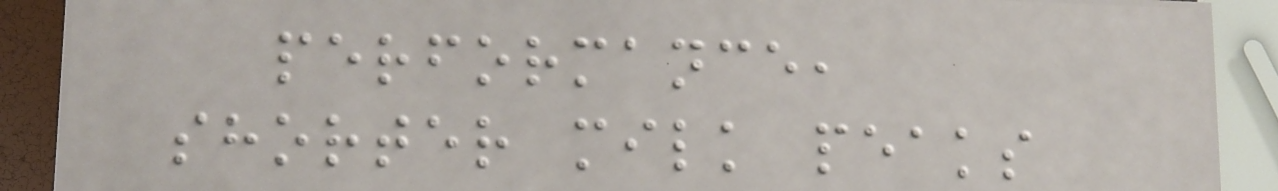performance,
shorter milk peaks
